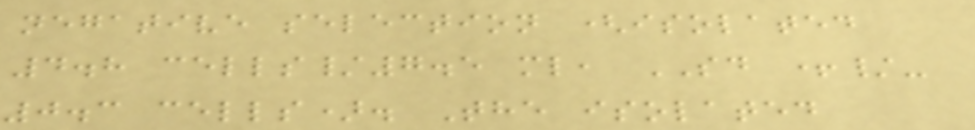negative selection (isolated
4.8 cells/7.5 ml, SD +/-
0.3 cells). The isolated
